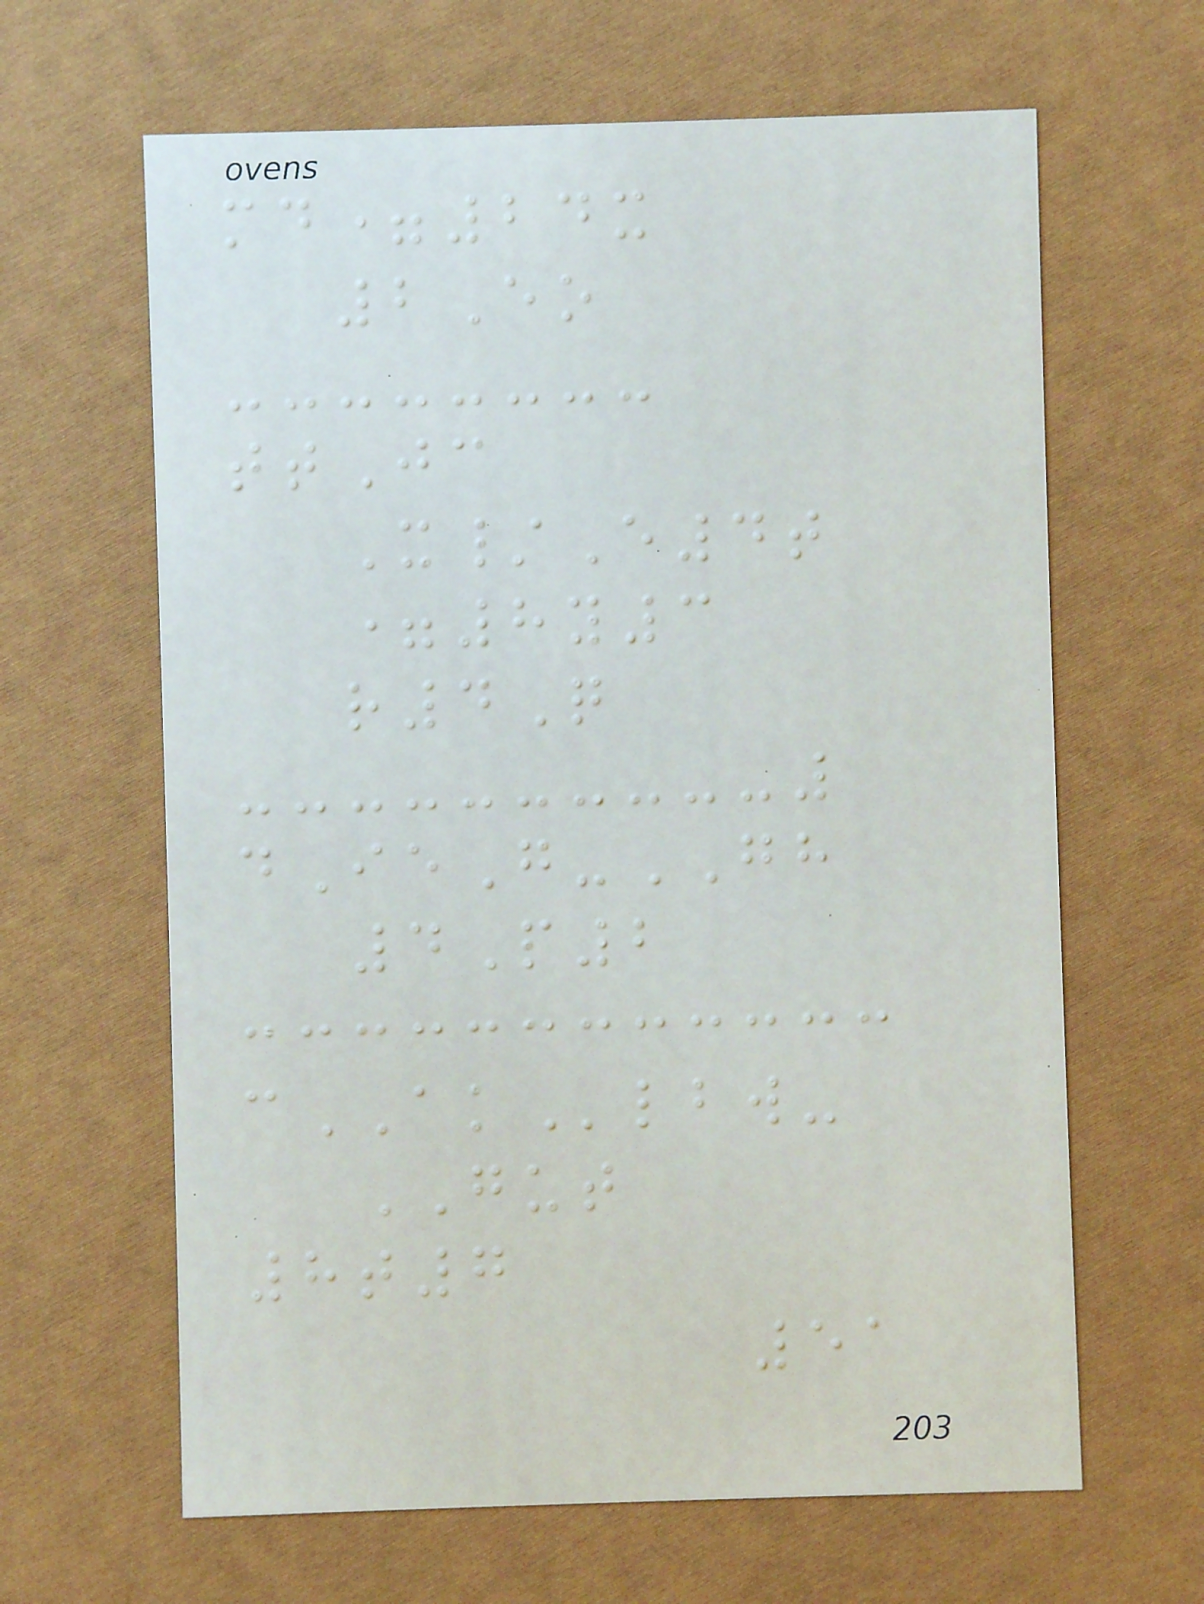md=24x
2Eo
ttJc
X/E4t
=8y3
r4Q
dIeG-GH
4P2
cAKlbw-
GUT
8t7
51
